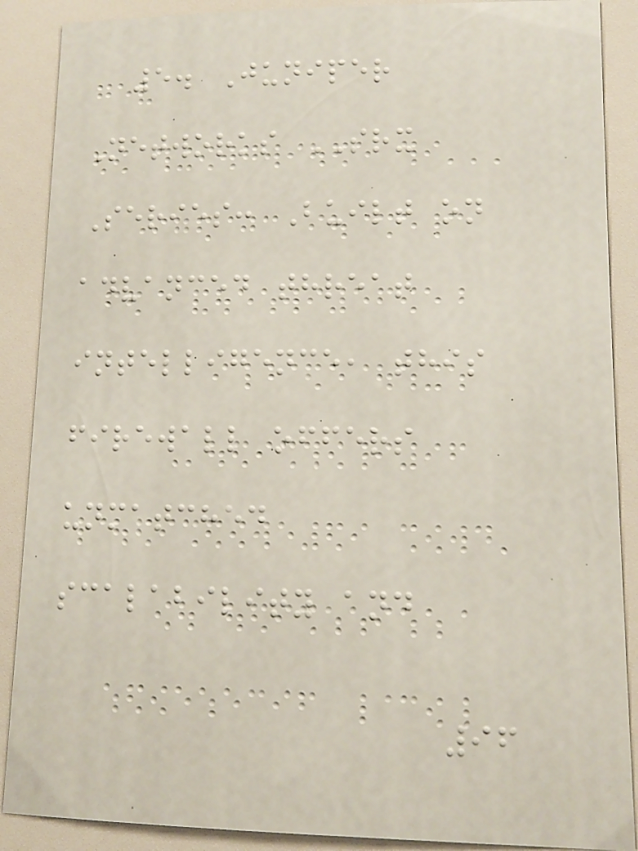5. Juniper
Networks SRX
Series: Built on
advanced threat
intelligence, this
firewall offers
unmatched
scalability and
96
